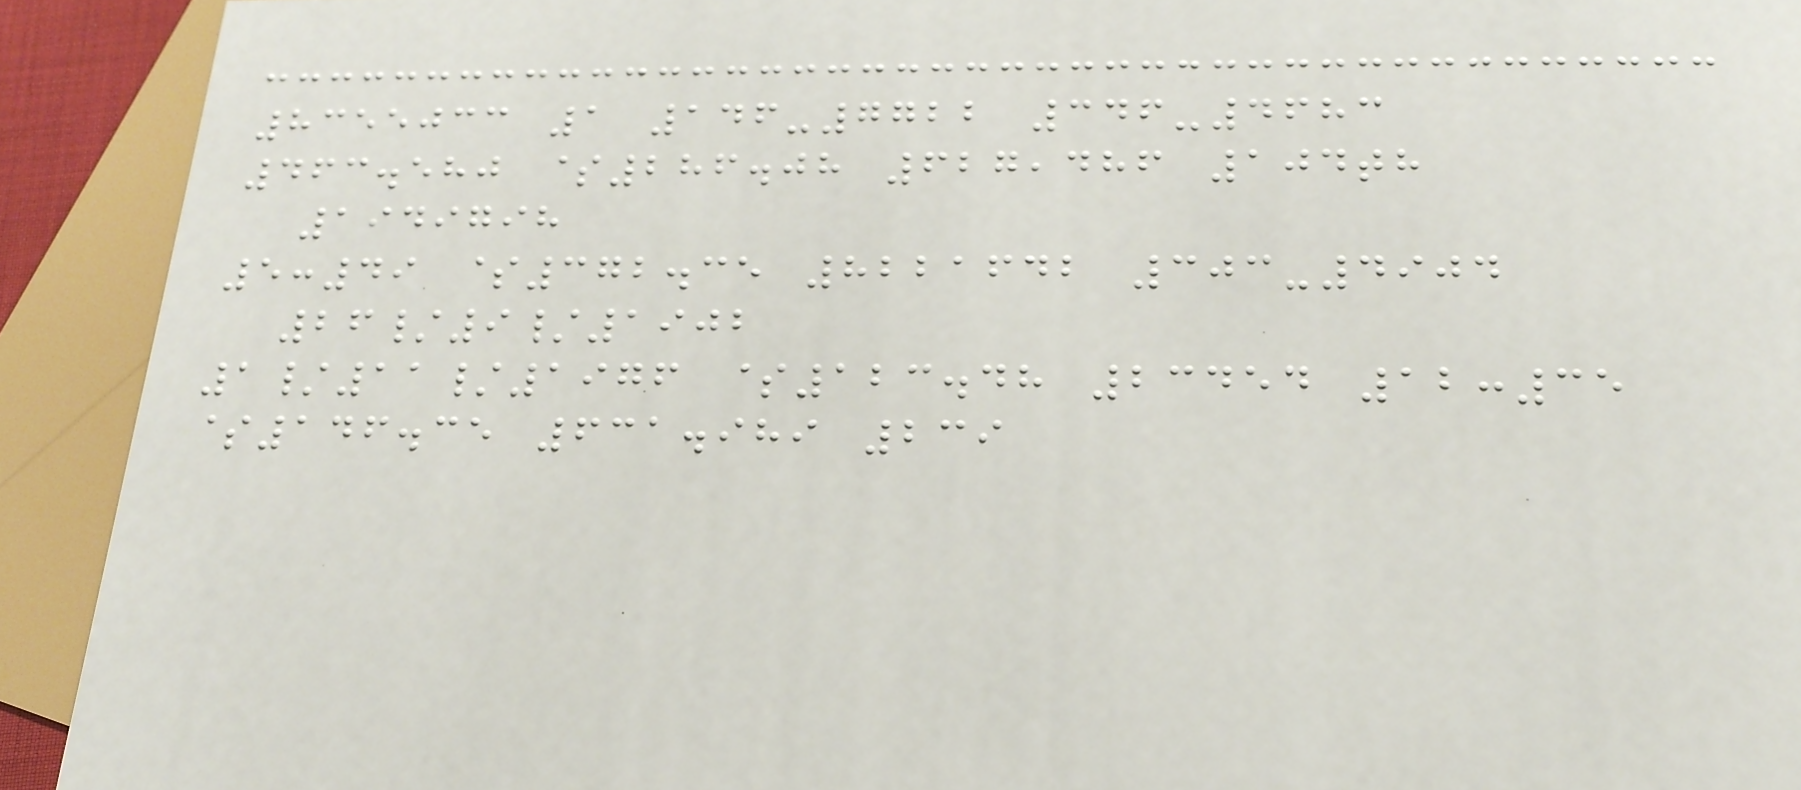8355033 1 146-7722 346-4683
463.580 $286.08 627,486 104th
1949798
5:49 $372.35 8221642 303-4904
26/9/1902
1/11/1976 $123.48 23454 12:35
$146.35 631.989 239
